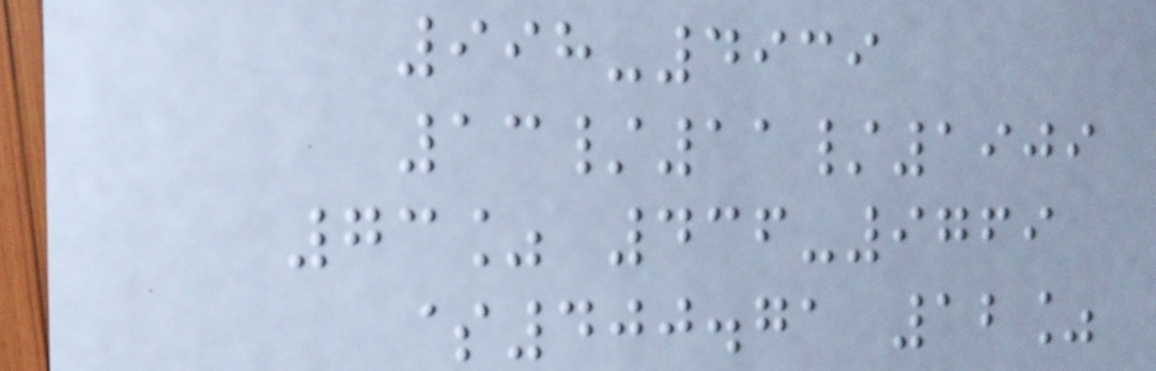998-4939
13/11/1909
73% 436-9769
$400.71 12%
